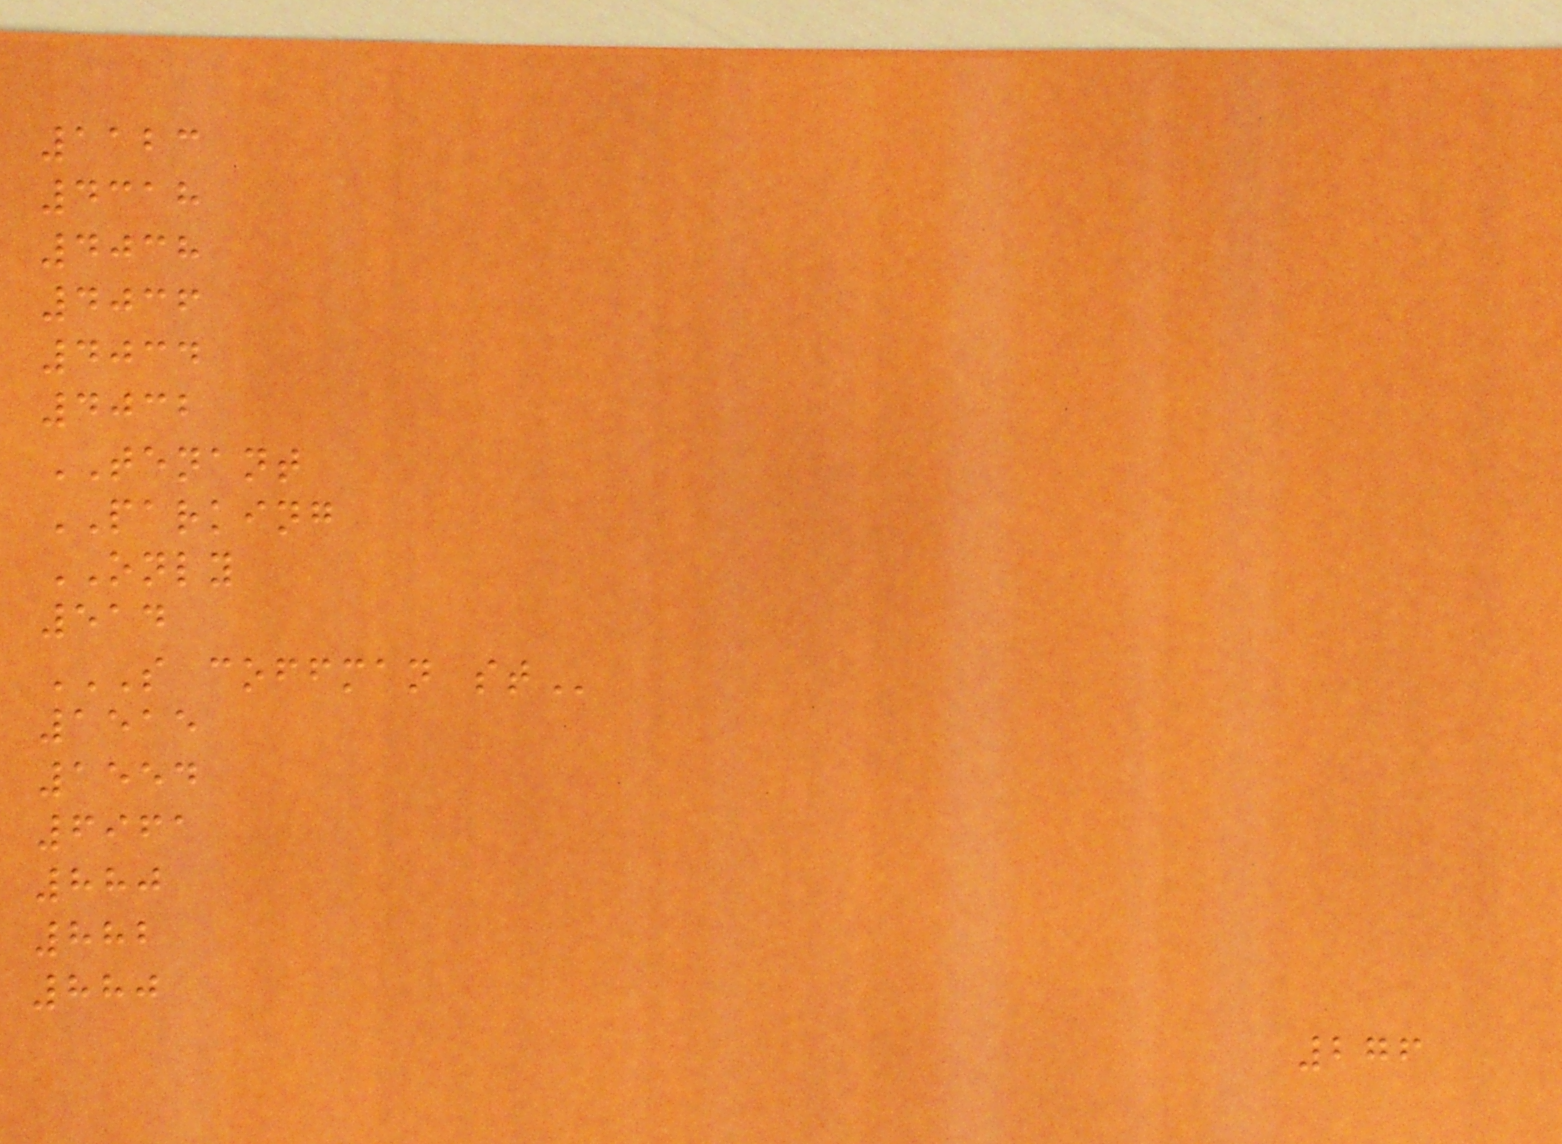1123
4318
4038
4036
4034
4032
TENANT
PARKING
ONLY
514
S COFFMAN ST
1515
1554
6961
880
882
880
276
